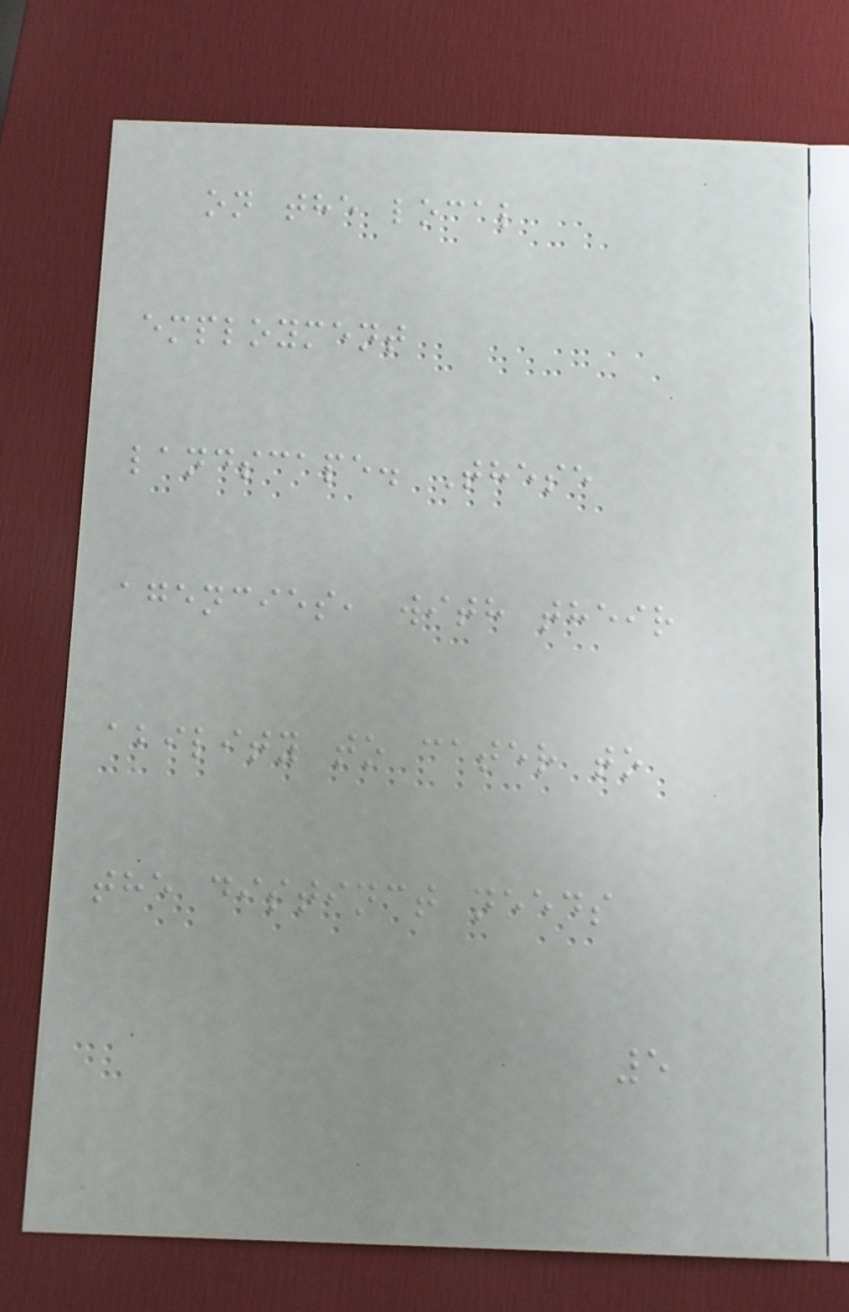on the local
employment
landscape. These
agencies, with their
ability to cater to
the distinct needs
5
